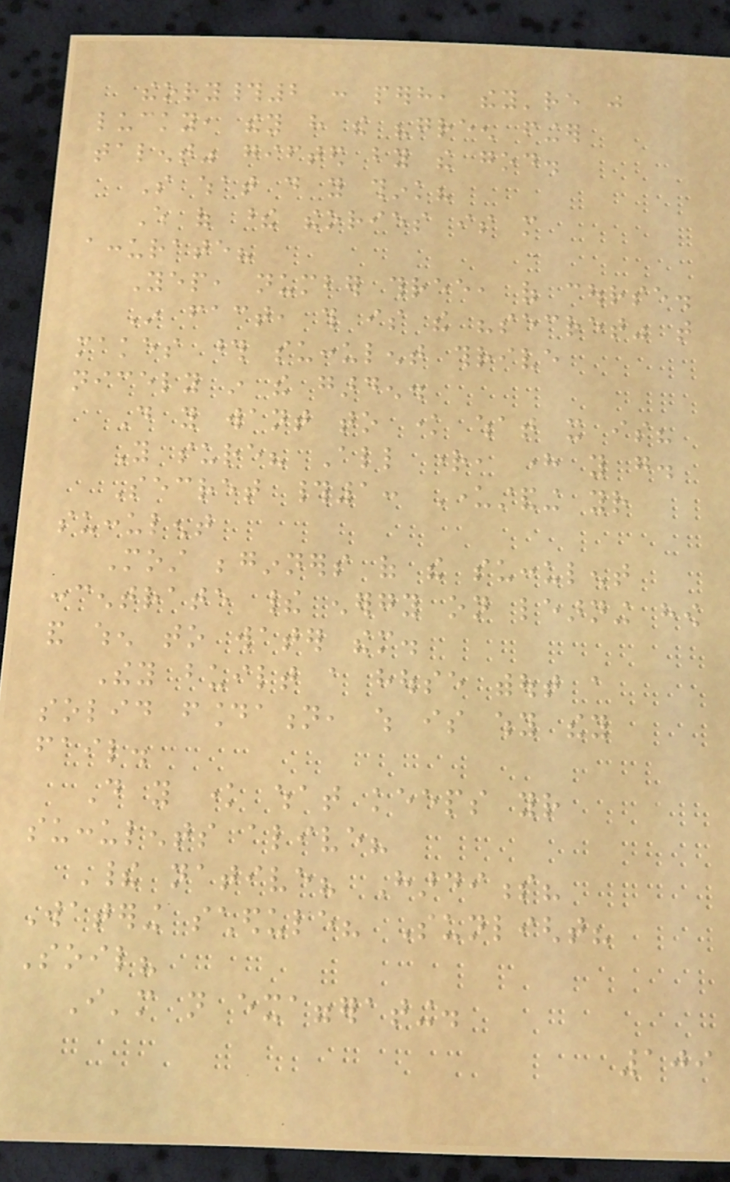theory#2 : perhaps, they're just
lucky, they have the "green finger
talent" gifted by the god.
So what do you think?
Which of these theories is more
accurate?
Yep, number three, of course.
In fact, this is the "secret" that
makes those succulent thrive
nicely in the garden.
Do you want to know what it is?
You sure? All right, here you go.
Secret #1: Understanding your
succulent
Most beginners of the succulent
concentrate their energy on learning how
and when to water them.
They built a house without a
solid foundation, which is why they
fail.
Do you know what keeps your
succulents alive?
Their native? Hardiness?
Watering schedule? Sunlight?
Soil?
I'm not exaggerating.
109
